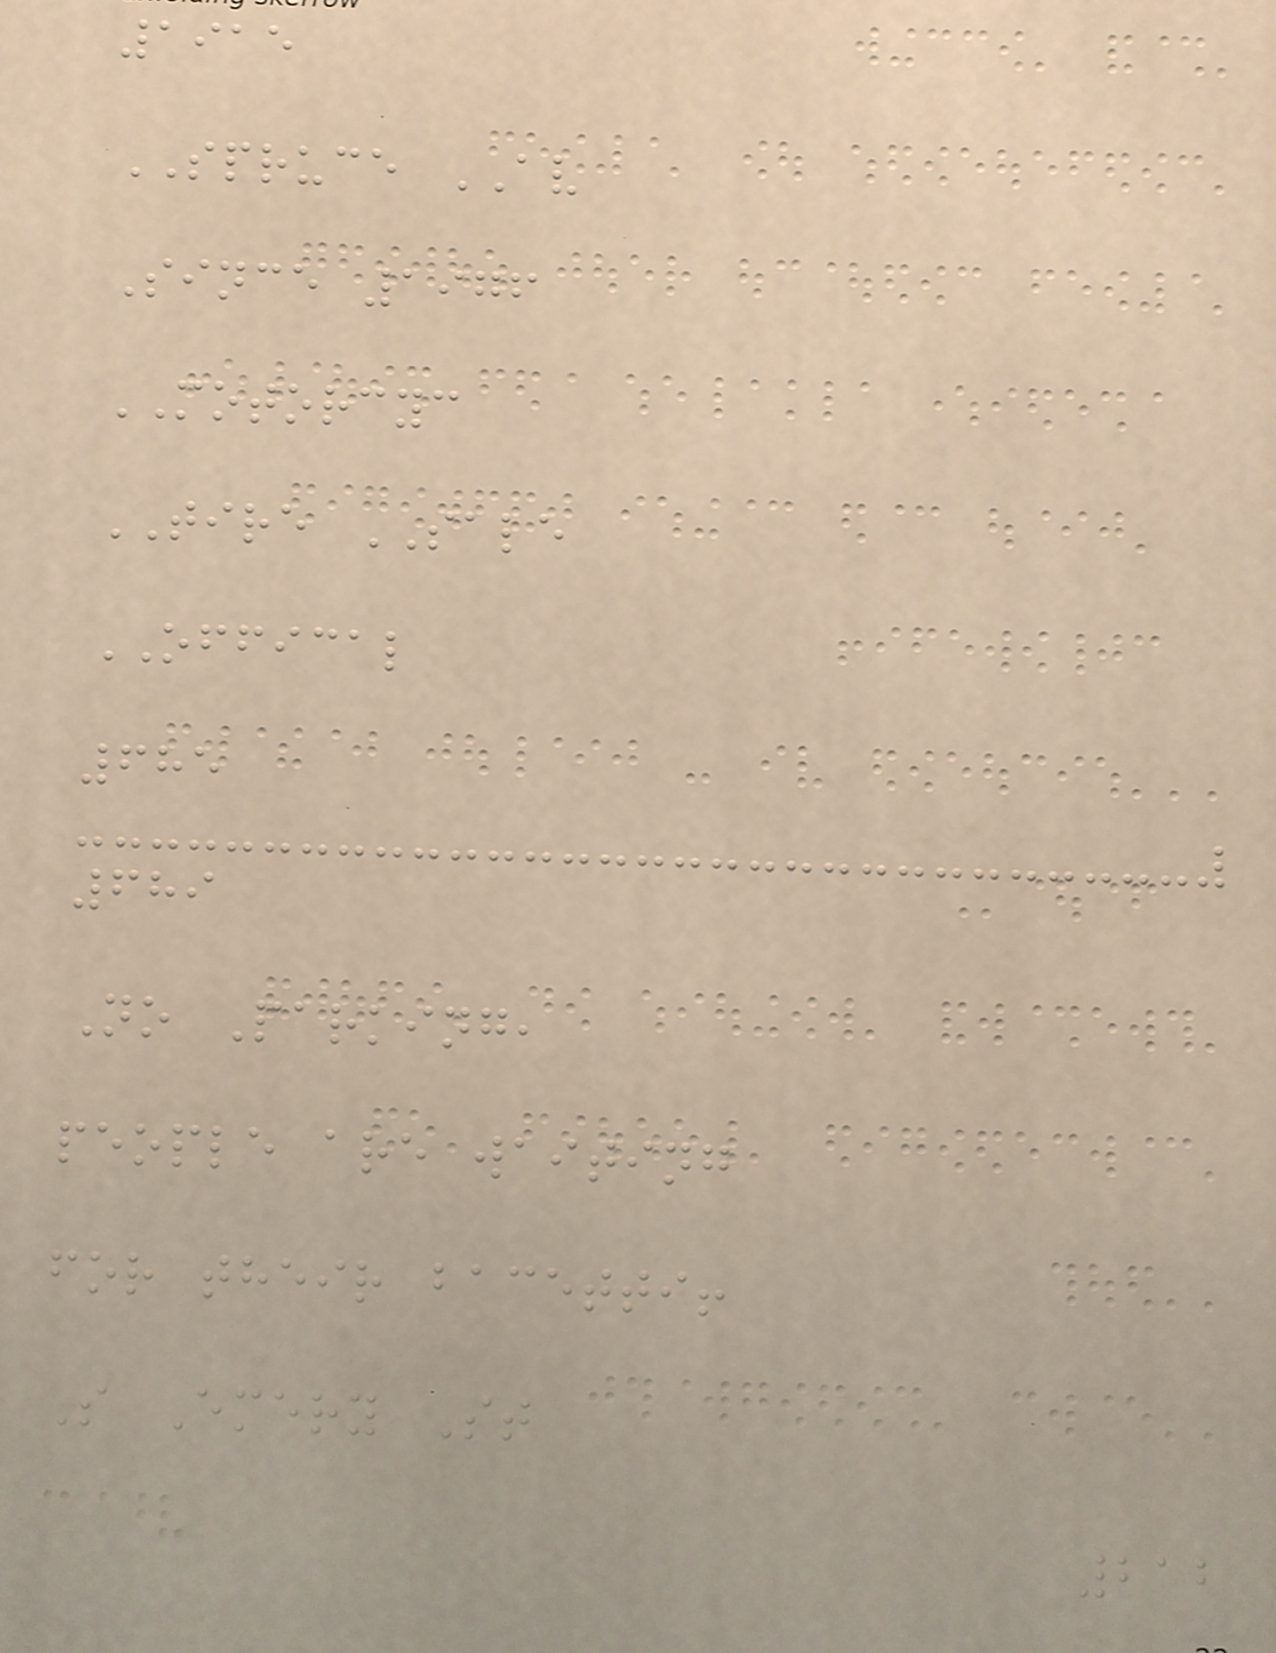1915
SPRUCE AV
Since 1976
MOTORCYC
TIRE SALE
OFFICAL
685
689
No Parking,
people are waiting
for their bacetti!
S Emery St
212
